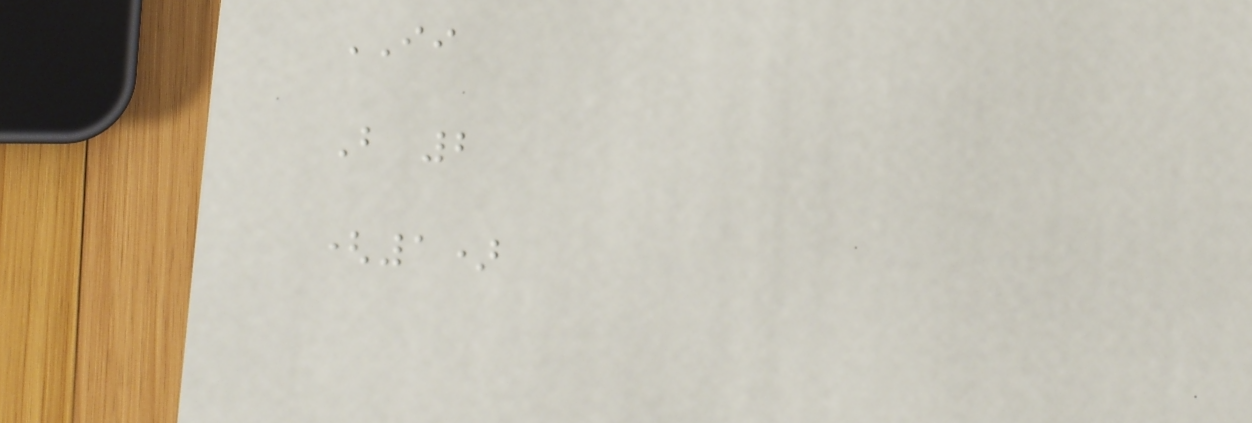II
B 2
(1)
